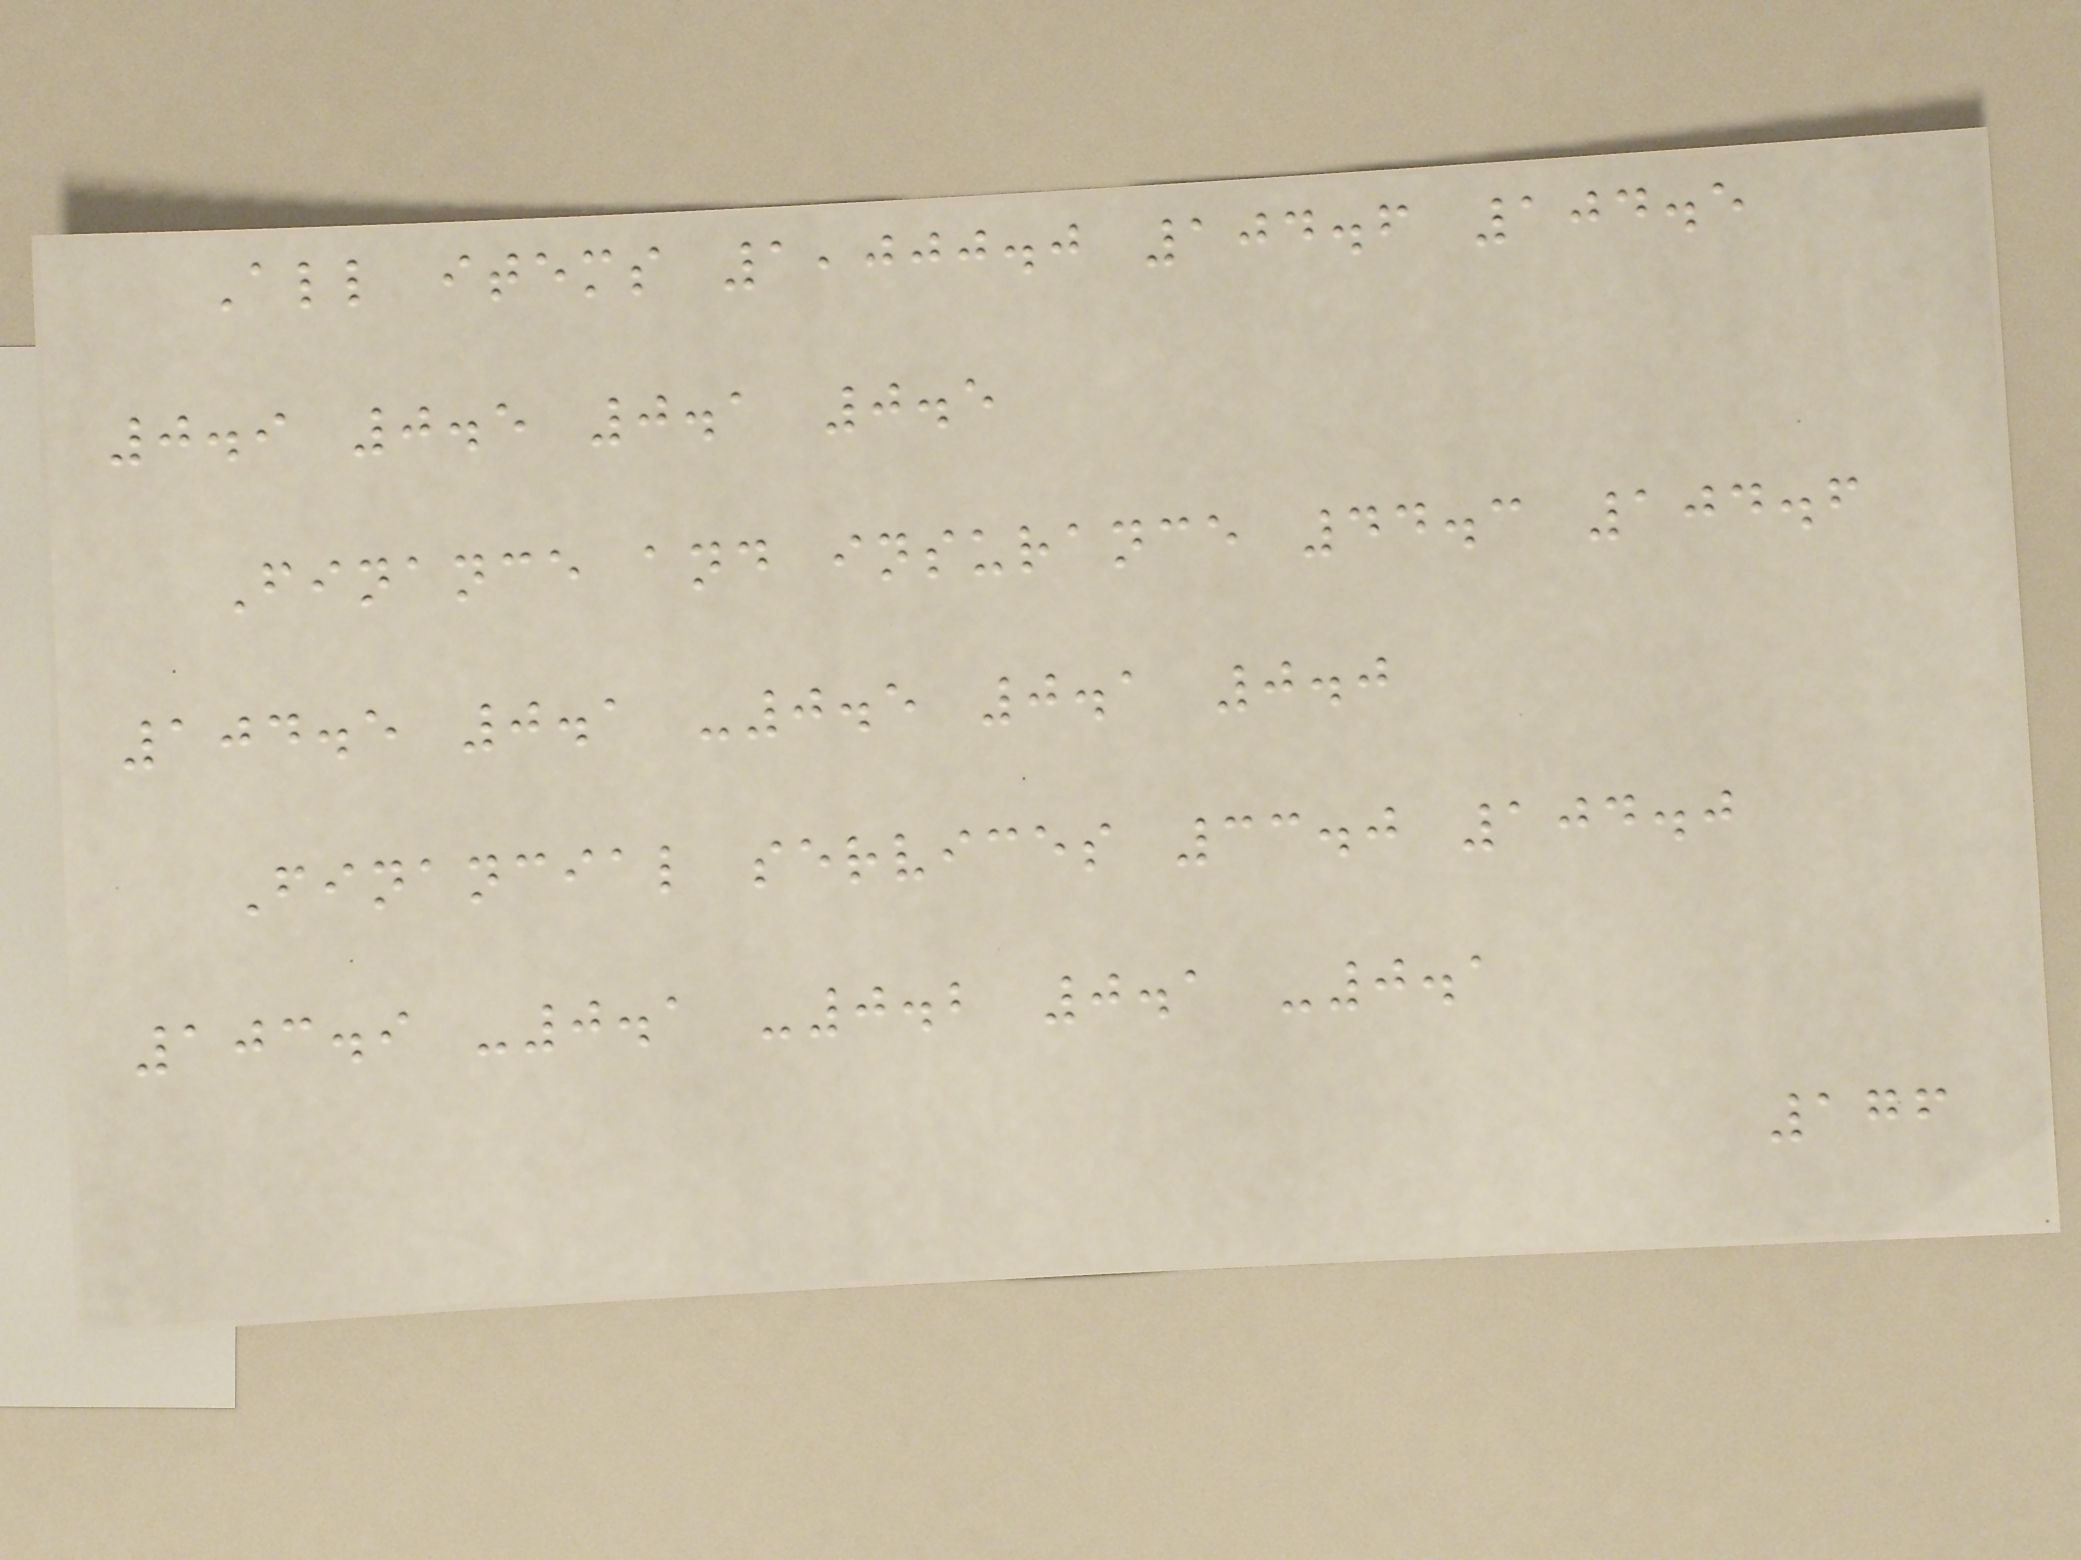All items 1,000.0 104.6 104.5
0.9 0.5 0.1 0.5
Finance and insurance 44.3 104.6
104.5 0.1 -0.5 0.1 0.0
Financial services 33.0 104.0
103.9 -0.1 -0.2 0.1 -0.1
176
